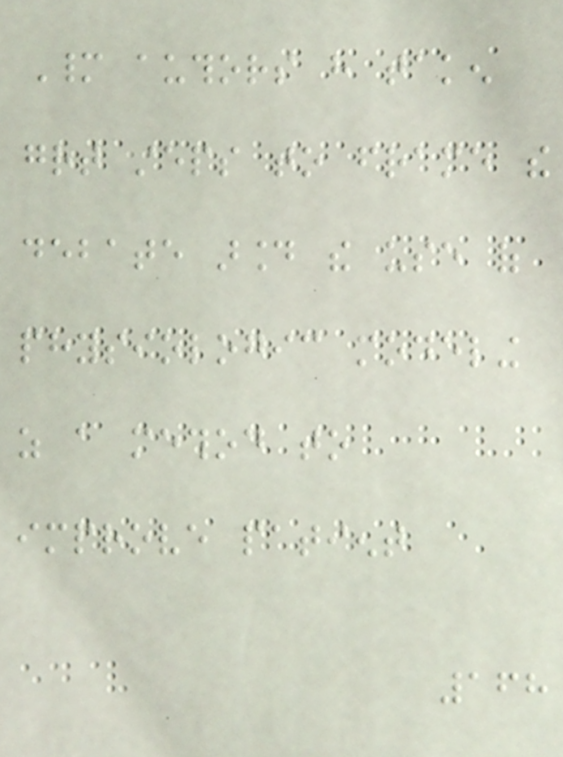Many authors have taken
great steps to frame the
debate around the use of
physiologic modeling
as a method to
improve patient
168
